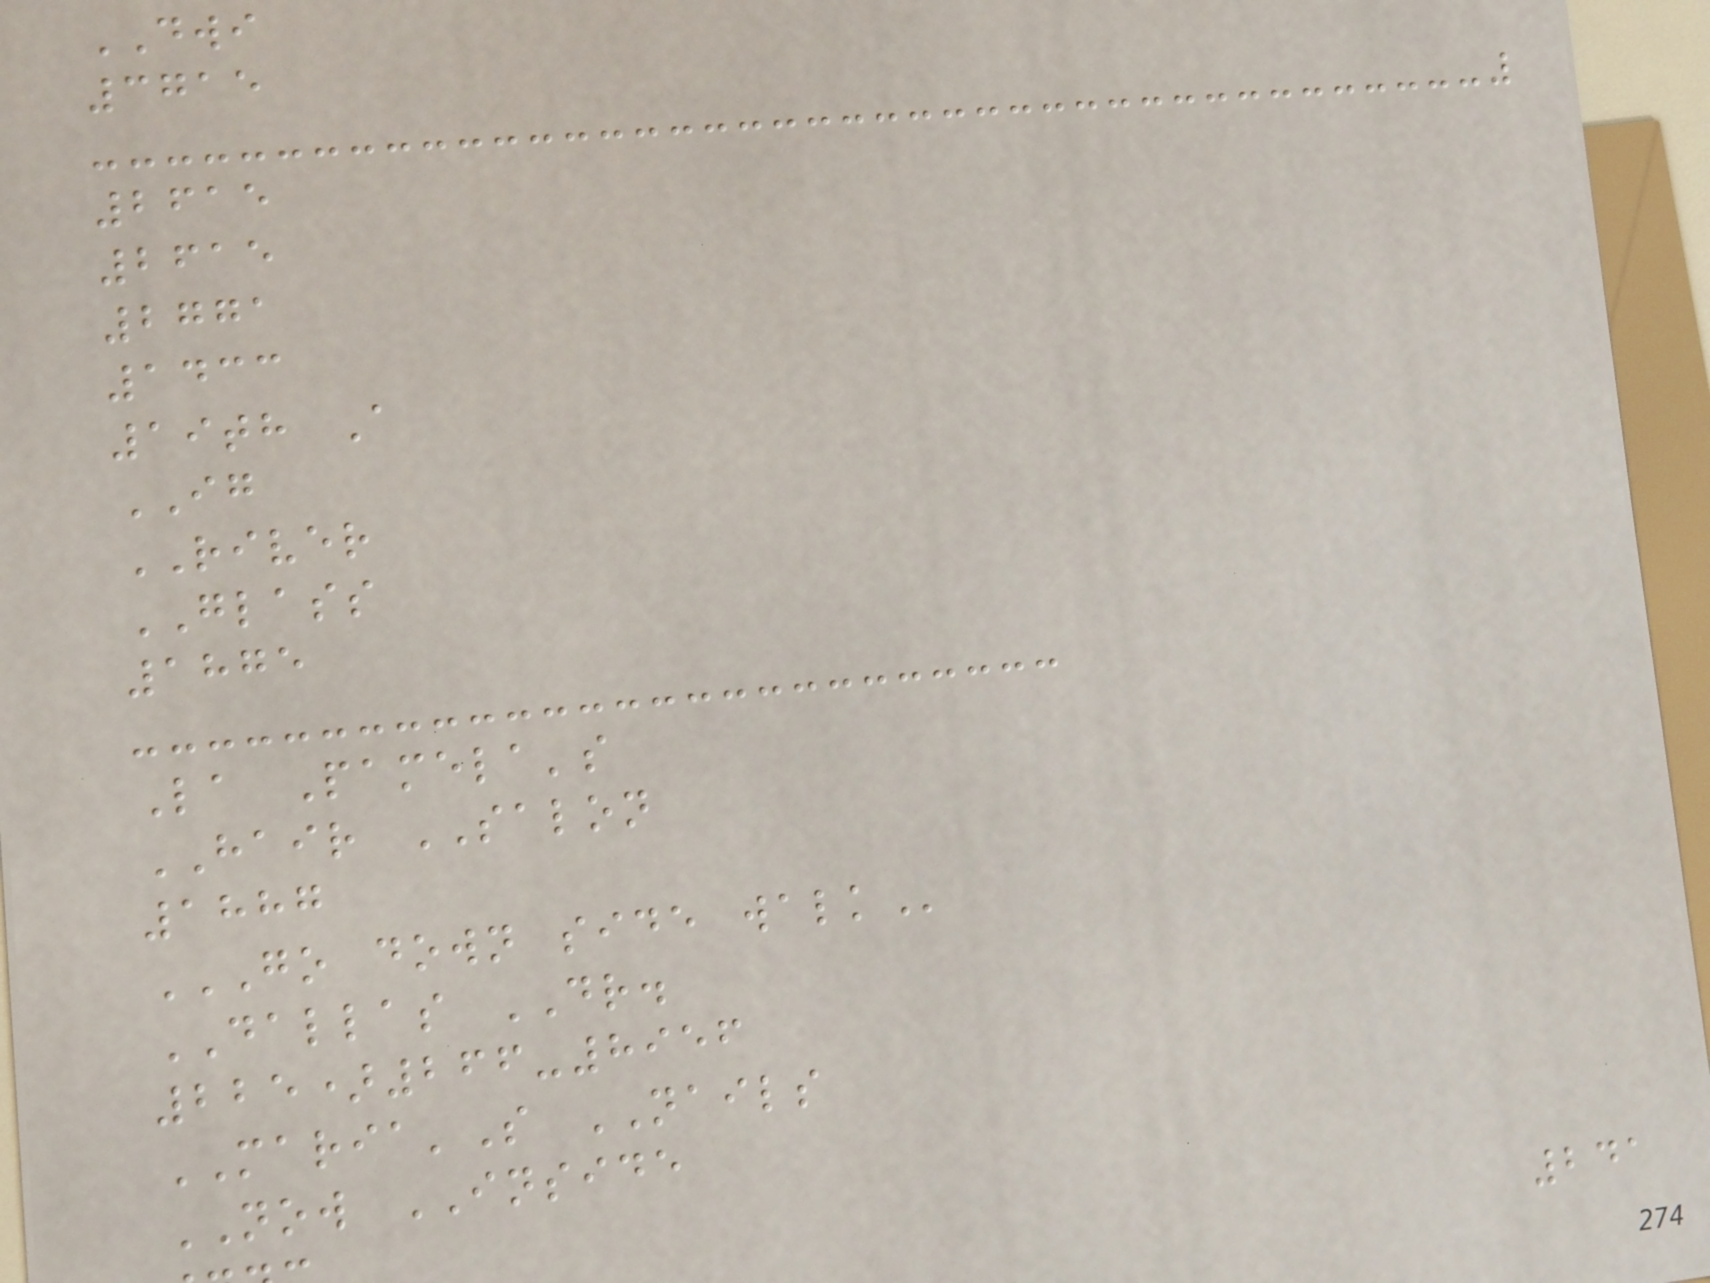DWI
3715
2615
2615
2771
1433
19th A
IG
RIVER
GLASS
1875
La Pamela's
HAIR SALON
1887
GO DOWN SIDE WALK
DALLAS DR.
225)266-8956
MARIA'S NAILS
NOW INSIDE
241
